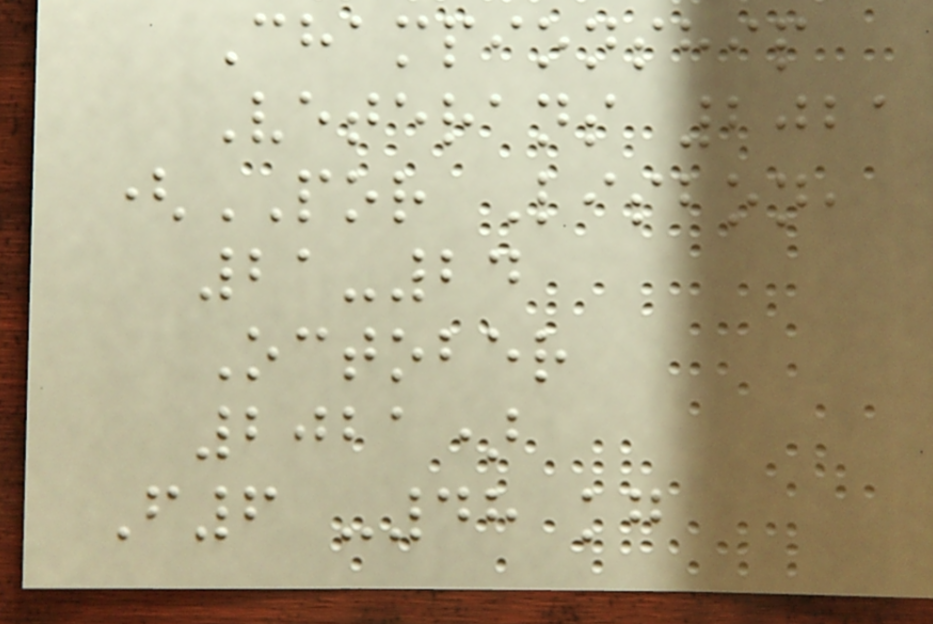Championship
Veterans 2021
(POR Lisbon,
21-24
October
2021)
F6 -48 kg
